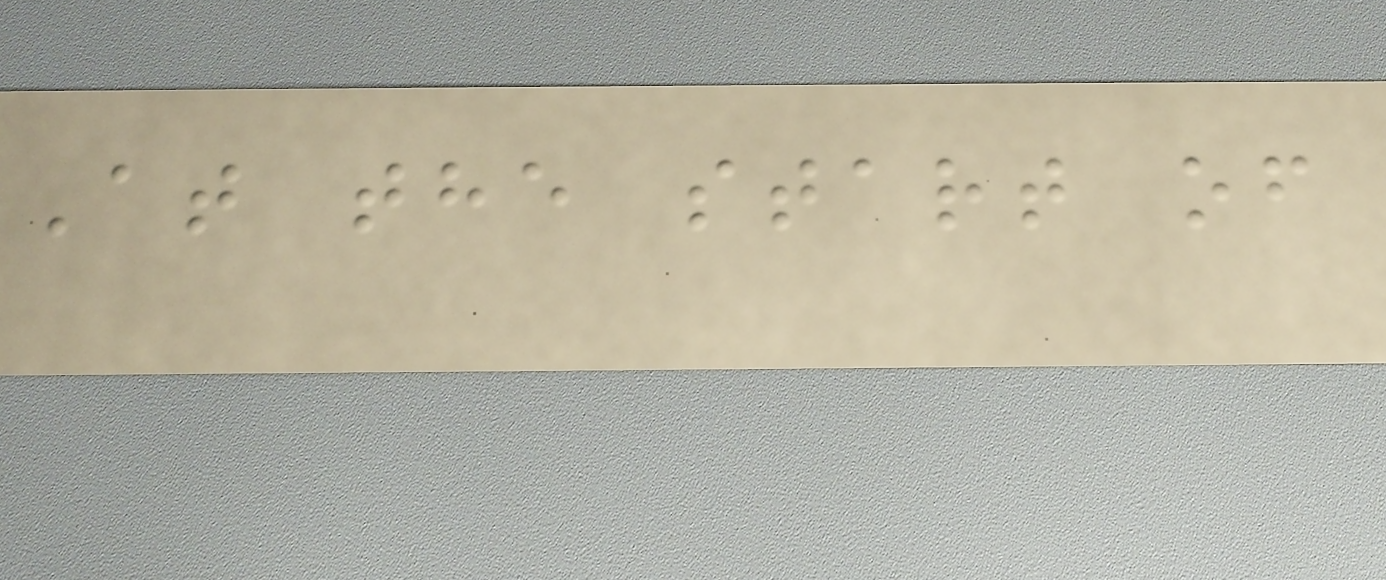At the start of
